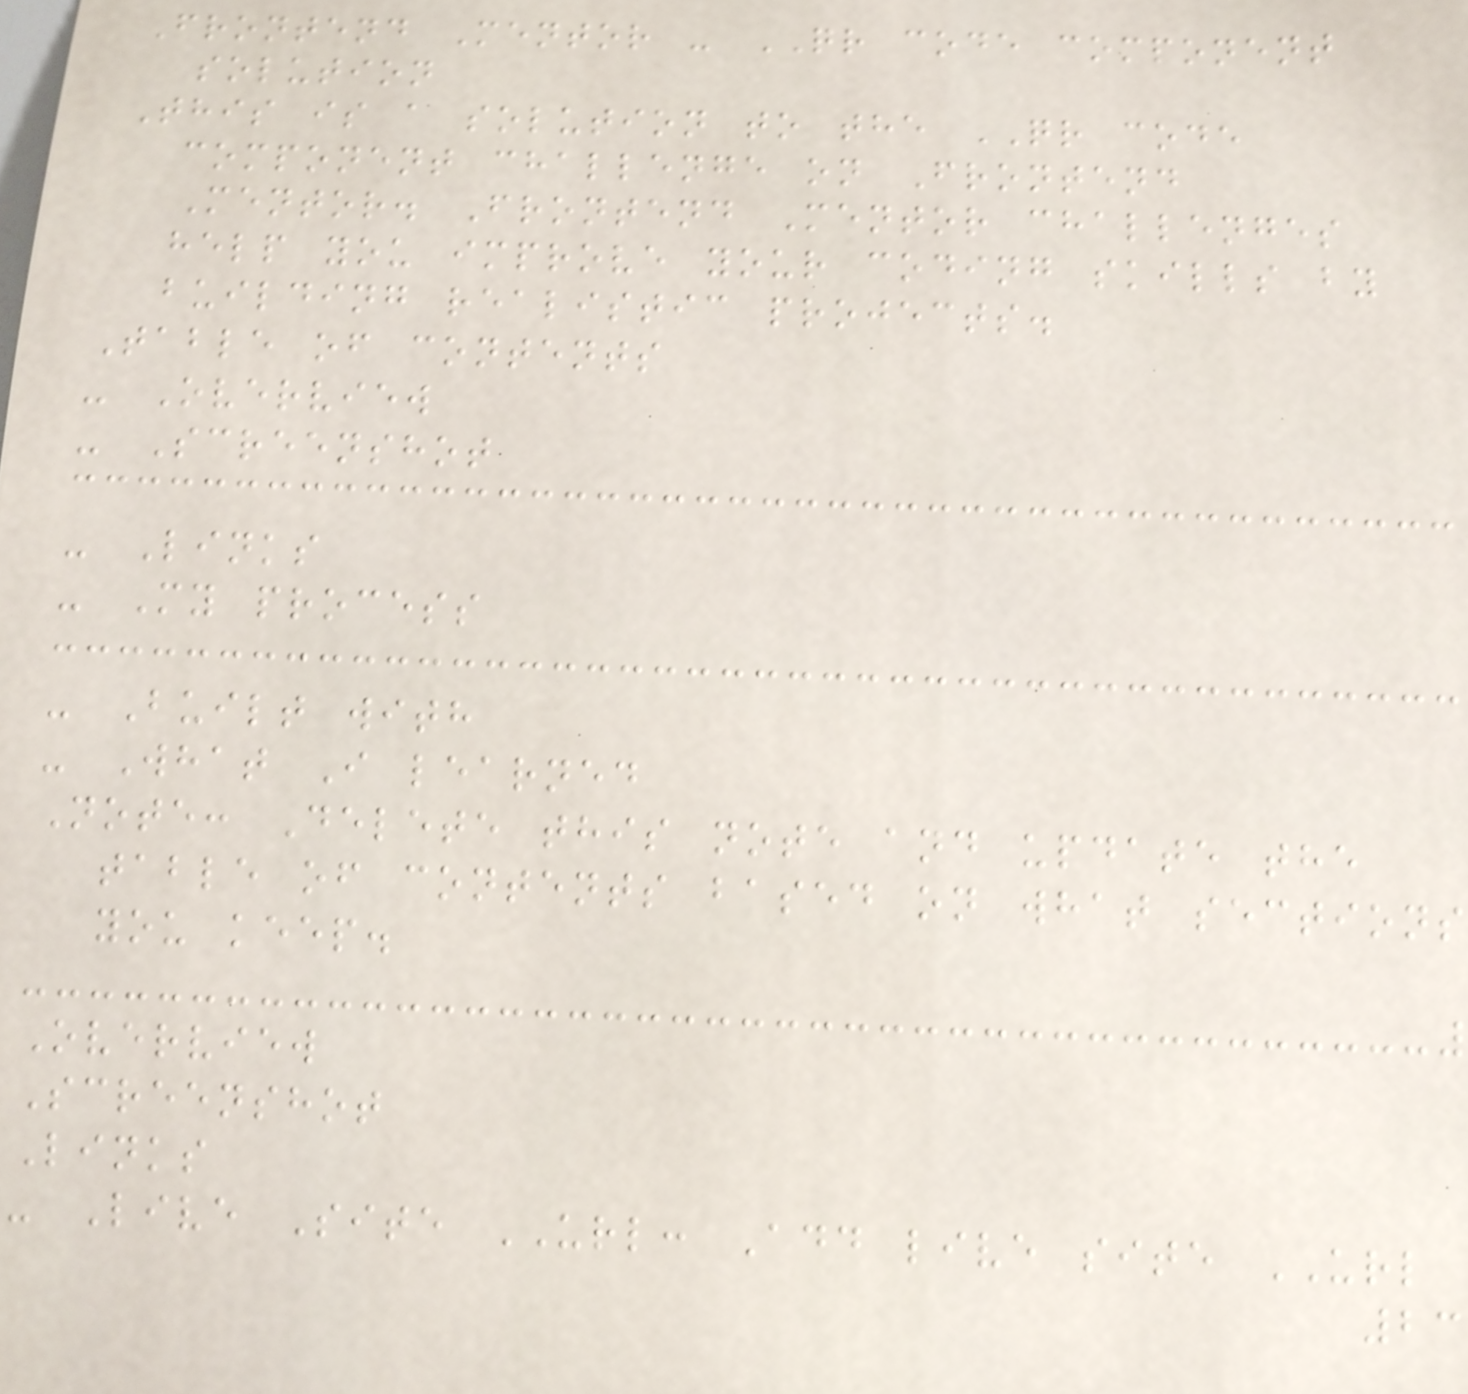Frontend Mentor - QR code component
solution
This is a solution to the QR code
component challenge on Frontend
Mentor. Frontend Mentor challenges
help you improve your coding skills by
building realistic projects.
Table of contents
- Overview
- Screenshot
- Links
- My process
- Built with
- What I learned
Note: Delete this note and update the
table of contents based on what sections
you keep.
Overview
Screenshot
Links
- Live Site URL: Add live site URL
23
